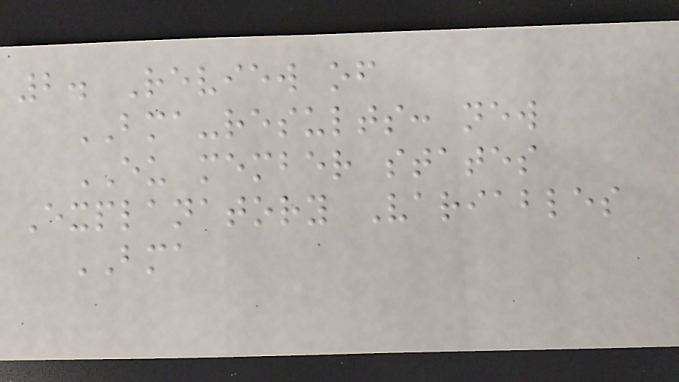2. Review of
BMA-results: new
EU member states
Explanatory Variables
BMA
